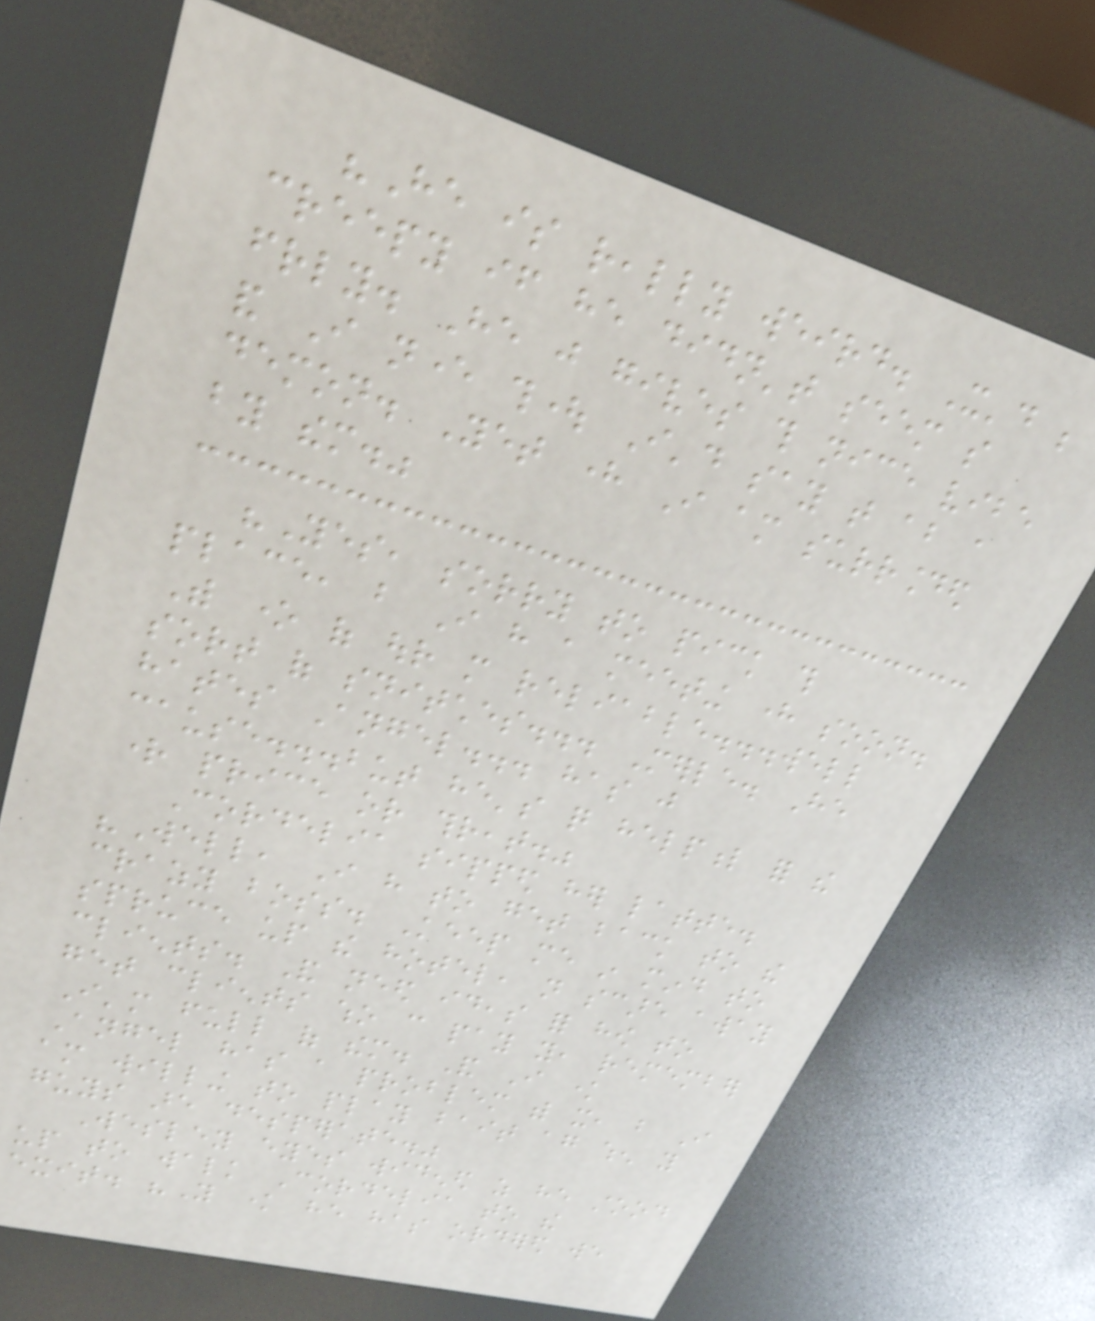"He is really weird. It'd be
creepy if he didn't seem so
friendly. He just gives this nice vibe
and I never thought I'd say that about a
demon. Yet here I am surrounded
by them."
"Yes, sorry to pick this
place, but I have a meeting here soon.
With one of our more reliable...well
sort of snitches... Merle. He
hates Angel... has just
cause...but he's quite helpful for the
right price or threat."
Cordelia sipped her latte.
"Well, I have to get back to the
crazy boss. Keep me in mind to
spruce up the hotel, not scare away
clients. And need ideas for how to
get clients who can pay you, remember
I'm full of them. And I know
Angel has a problem with it, but I
am willing to play bait again when you
guys are desperate."
Wesley eyes widened as he stood
up to walk Cordelia to the
exit. "You know he has ordered we
